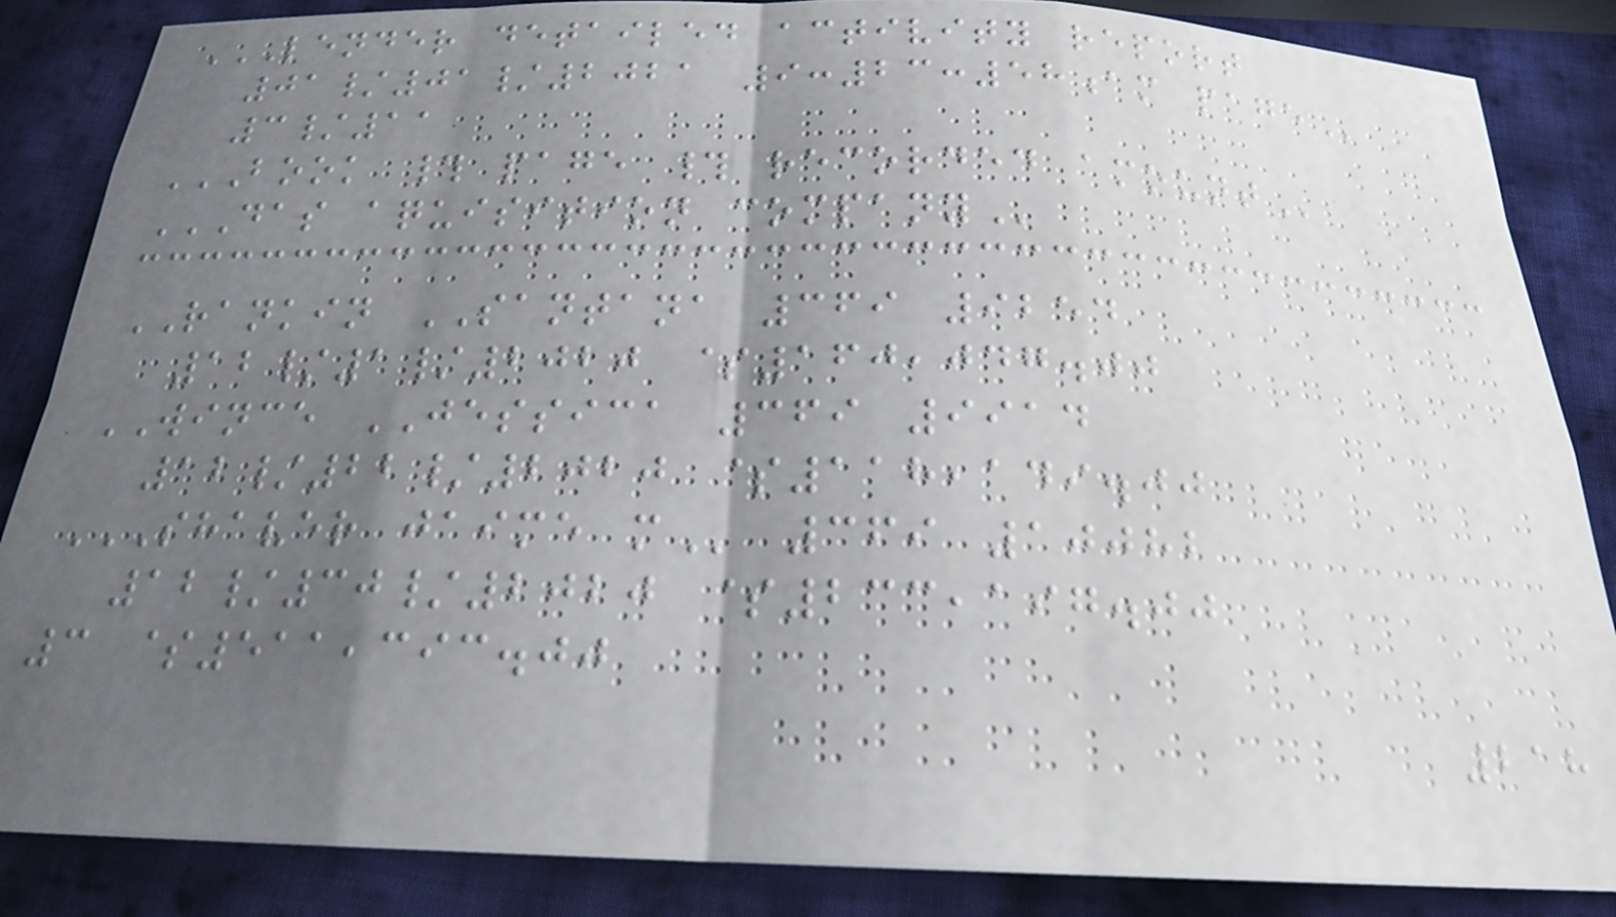LENDER DETAILED ACTIVITY REPORT
01/01/2021 9:23:58AM PAGE
3/11
BOOK # PAGE # RECORDED AMOUNT
DAS AQUISITION COMPANY
RANKIN SANTANA 369 9254
12/1/2020 $160,047.00
WINCE JESSICA 369 9914
12/22/2020 $118,149.00
SHAVER JAIME M 369 10082
12/30/2020 $233,197.00
3 $511,393.00
218
